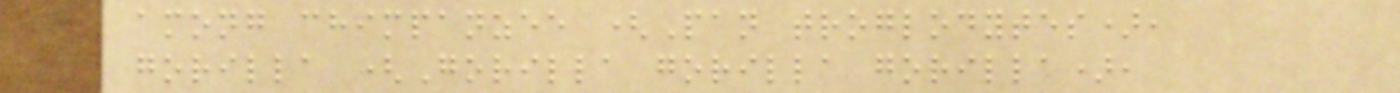among chimpanzee (Pan troglodytes),
gorilla (Gorilla gorilla gorilla),
